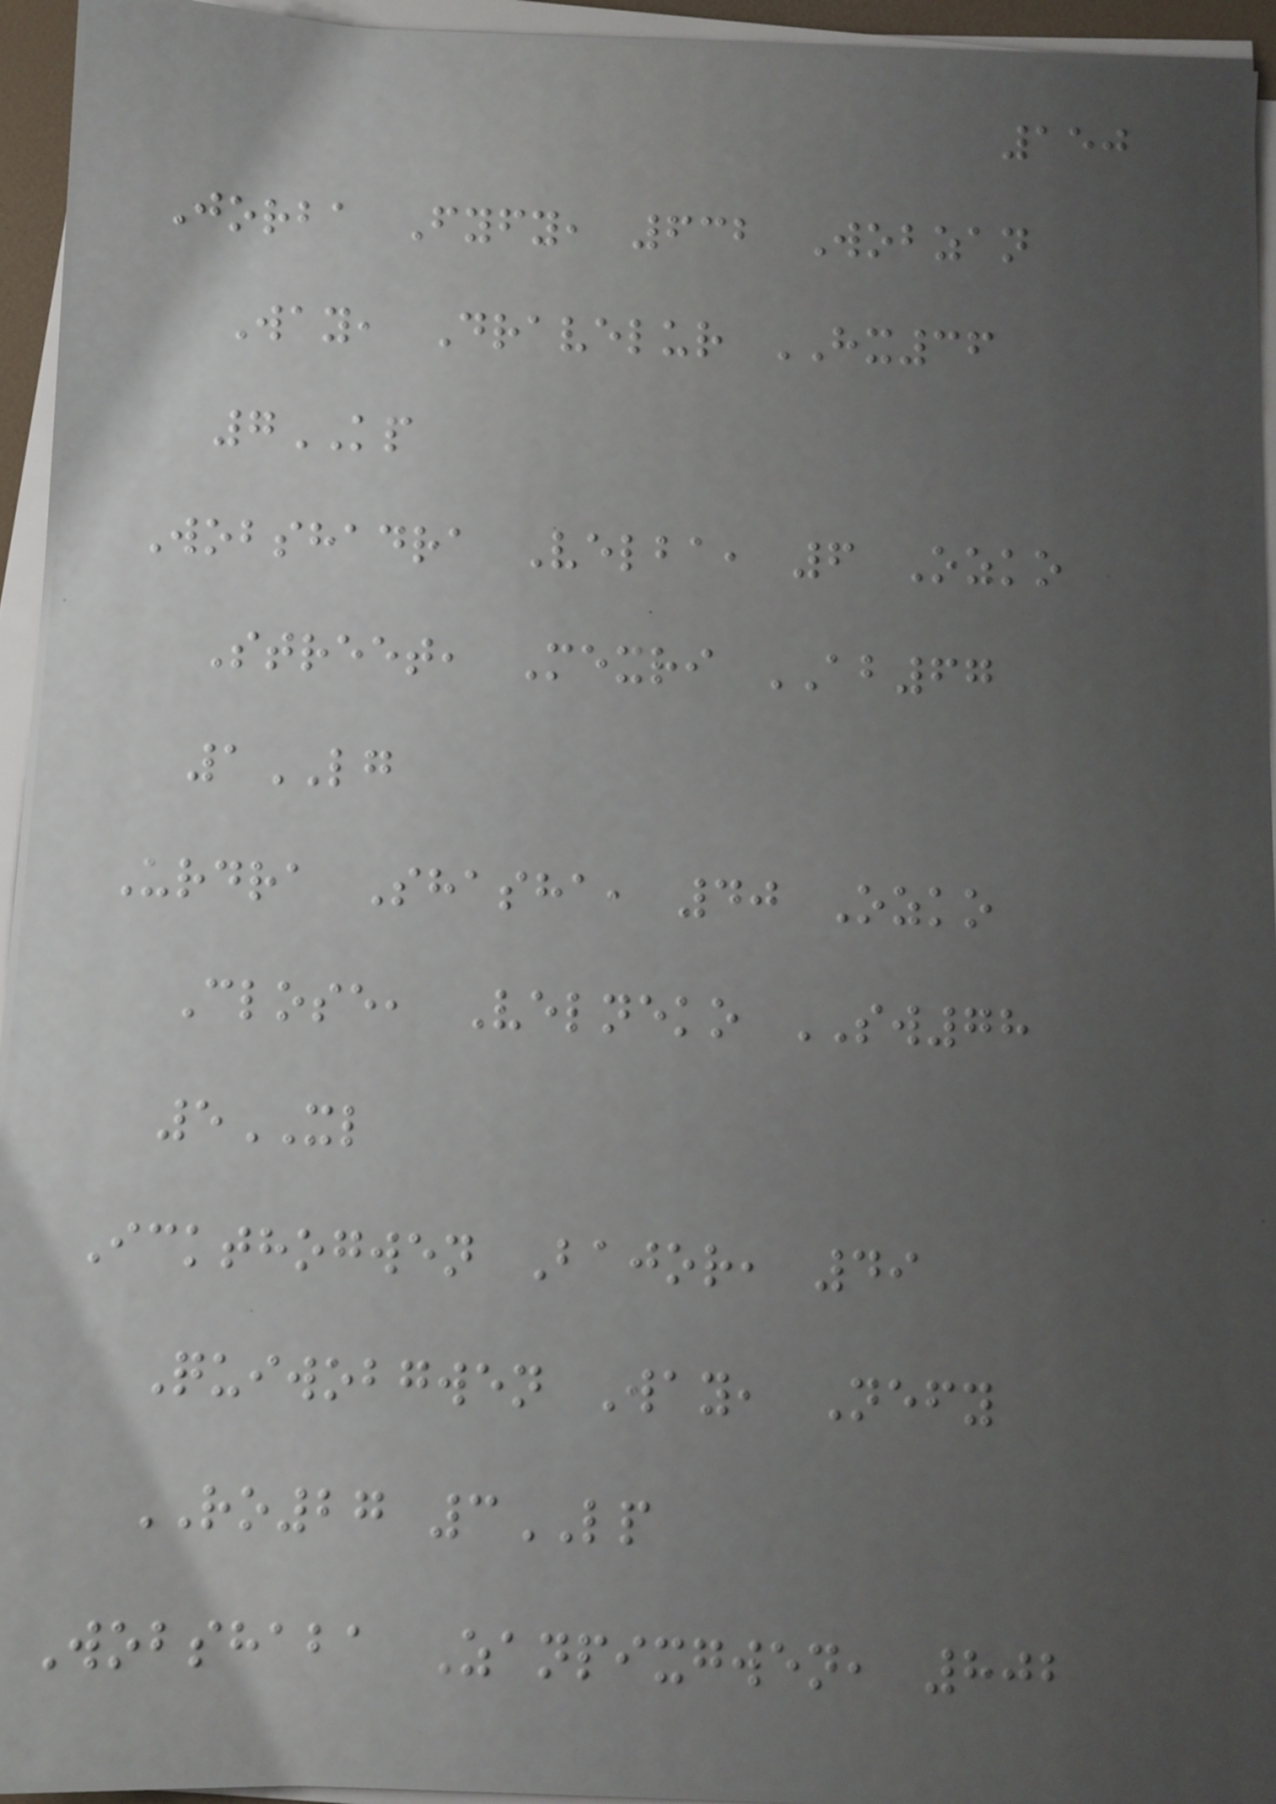150
Jorba Fyfy, 632 Wobzan
Way, Dravelur HX36
7KP
Wobshadra Velba, 6 Ozko
Street, Mexri AB67
1LG
Urdra Shasha, 40 Ozko
Close, Velneko SW78
5XL
Ickthogwen Bajor, 49
Quiwobgwen Way, Nefy
RO27 3LP
Wobshaba Zanpixgwen, 802
